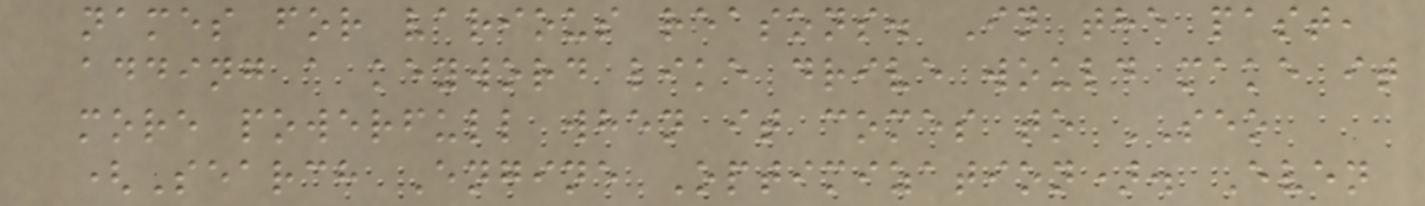names for various reasons. In the past,
adding a keyword like drive would make it
more powerfull when it comes to SEO
(Search Engine Optimization). Even
